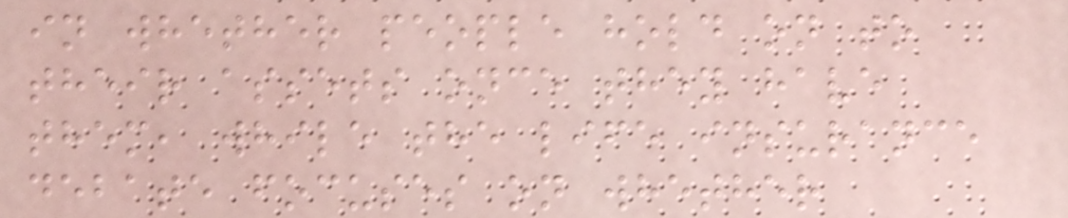in whether people hold on to
their assets once they have
them, while the life insurance
debate focuses on whether
